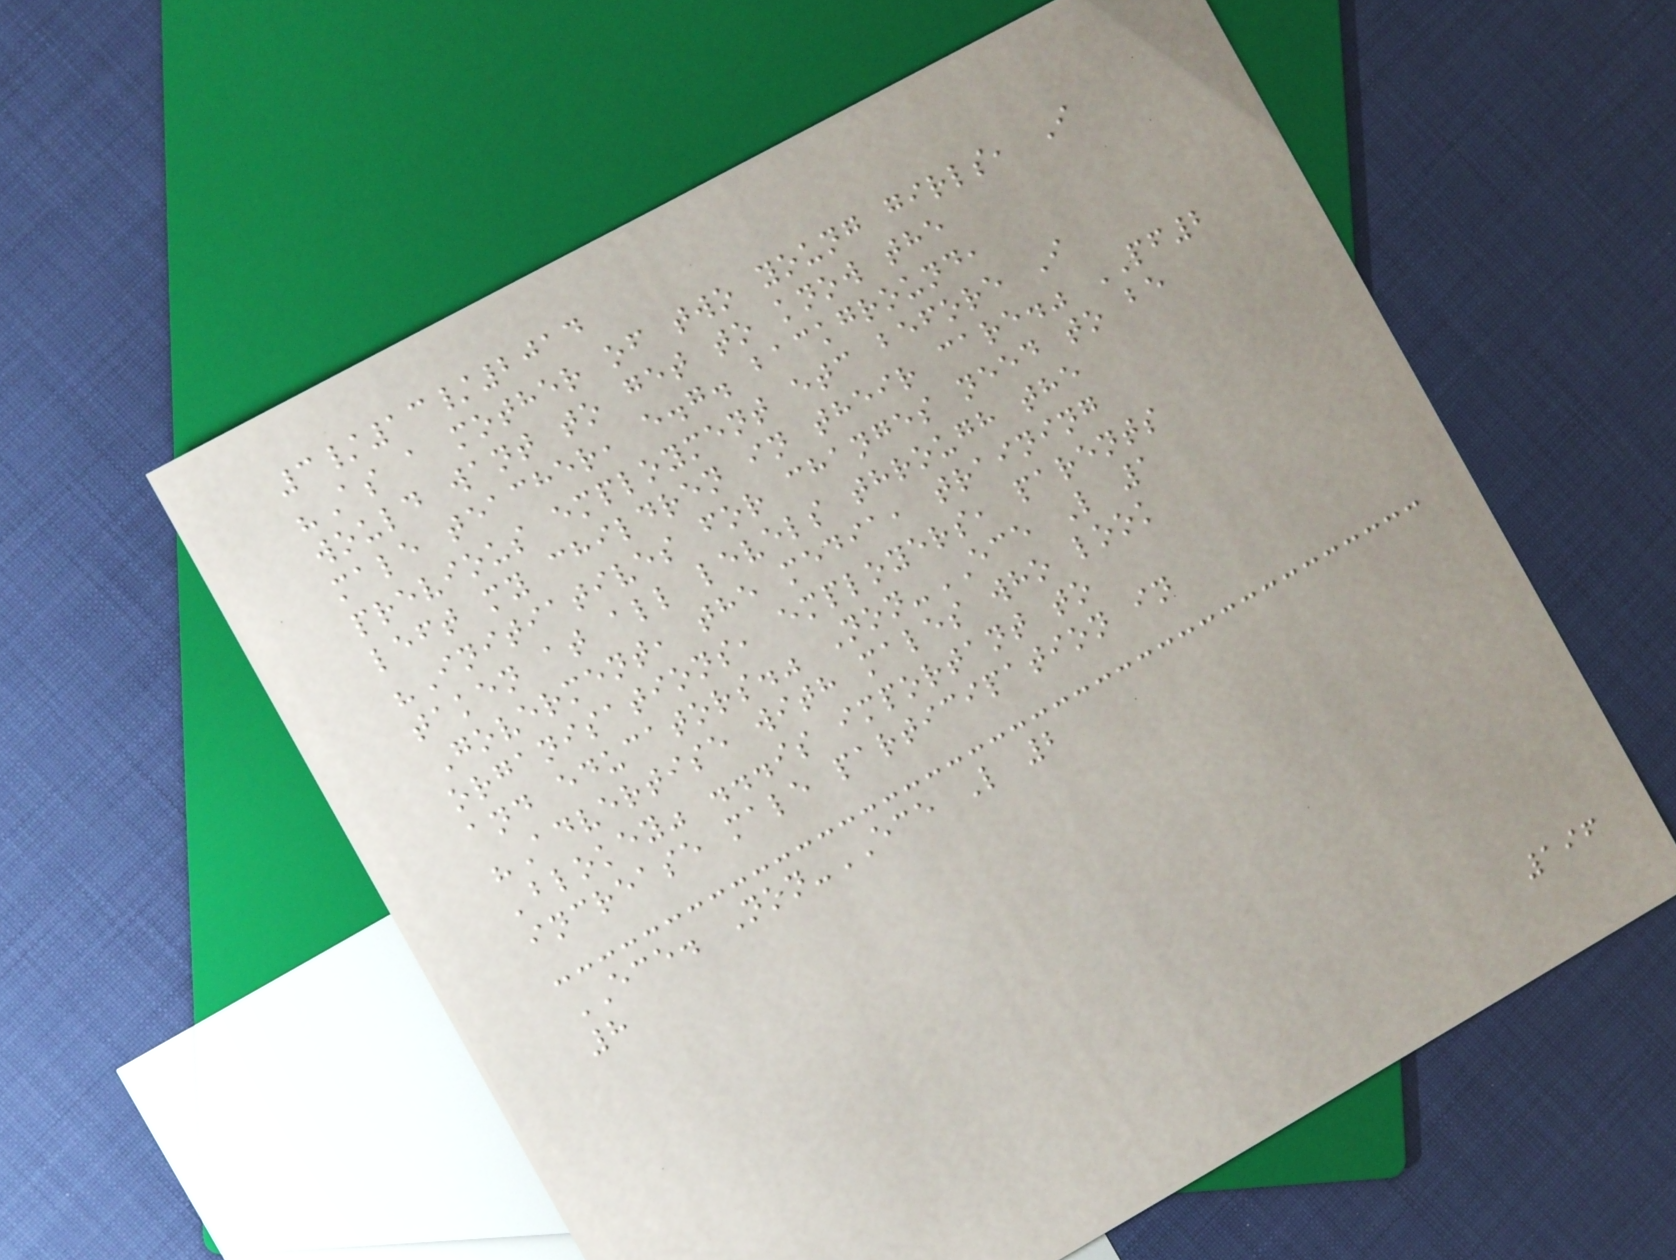3/13/2014
"As a mother of two young girls, I
would want to get to know the
male teacher, e.g. background,
previous employment etc before I
left my children in their care." PF2
"Initiatives for changes need to be
taken at all levels through the
Goverment, the media, training
organisations, employers, parents
and educators." Non-ECE L 1
"Advertise with males who look
'blokey" ...is important to
increase male participation in
ECE. Non-ECE L 2
8
196
